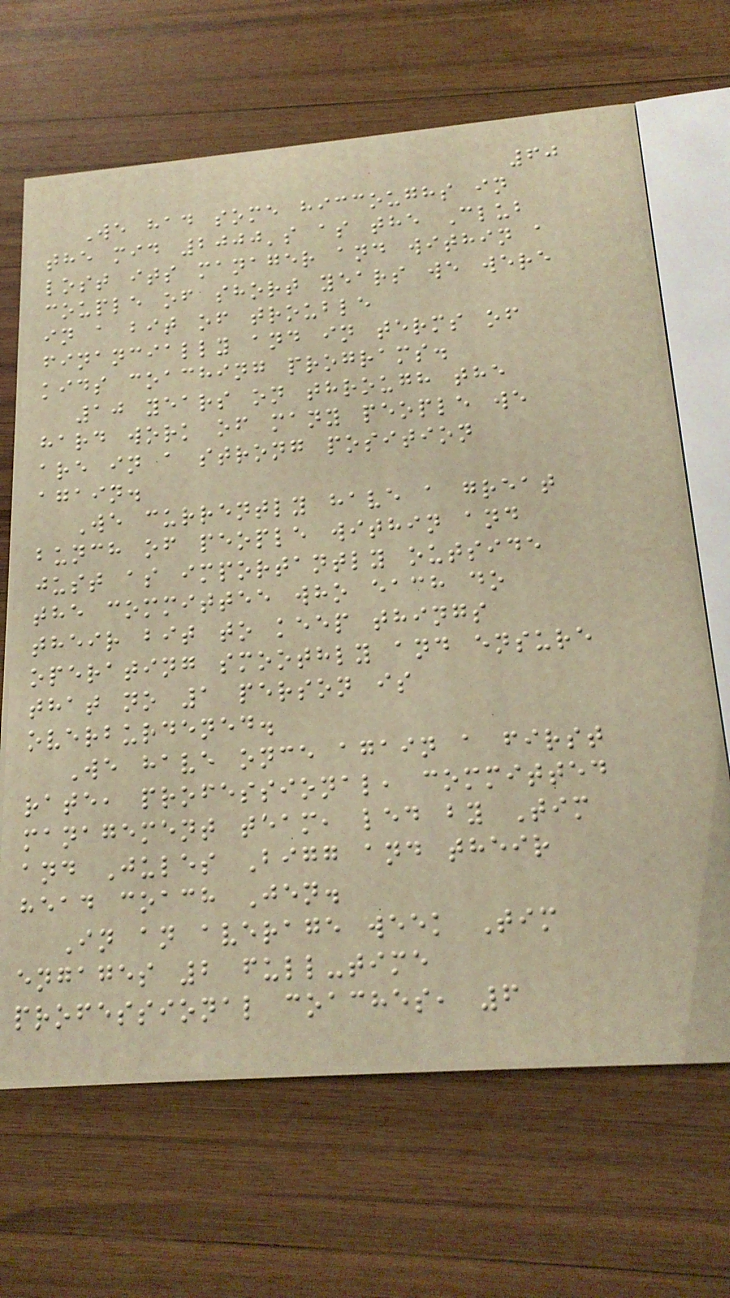60
We had some hiccoughs in
the mid 2000's as the Club
lost its manager and within a
couple of short years we were
in a bit of trouble
financially and in terms of
kids coaching programs.
10 years on through the
hard work of many people we
are in a strong position
again.
We currently have a great
bunch of people within and
just as importantly outside
the committee who each do
their bit to keep things
operating smoothly and ensure
that no 1 person is
overburdened.
We have once again a first
rate, professional, committed
management team, led by Tim
and Jules Bigg and their
head coach Jen.
In an average week Tim
engages 2 full-time
professional coaches, 6
